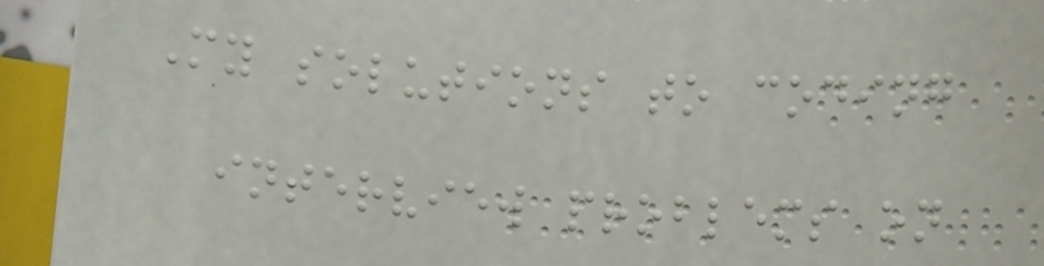My solutions to coding
interview problems on
